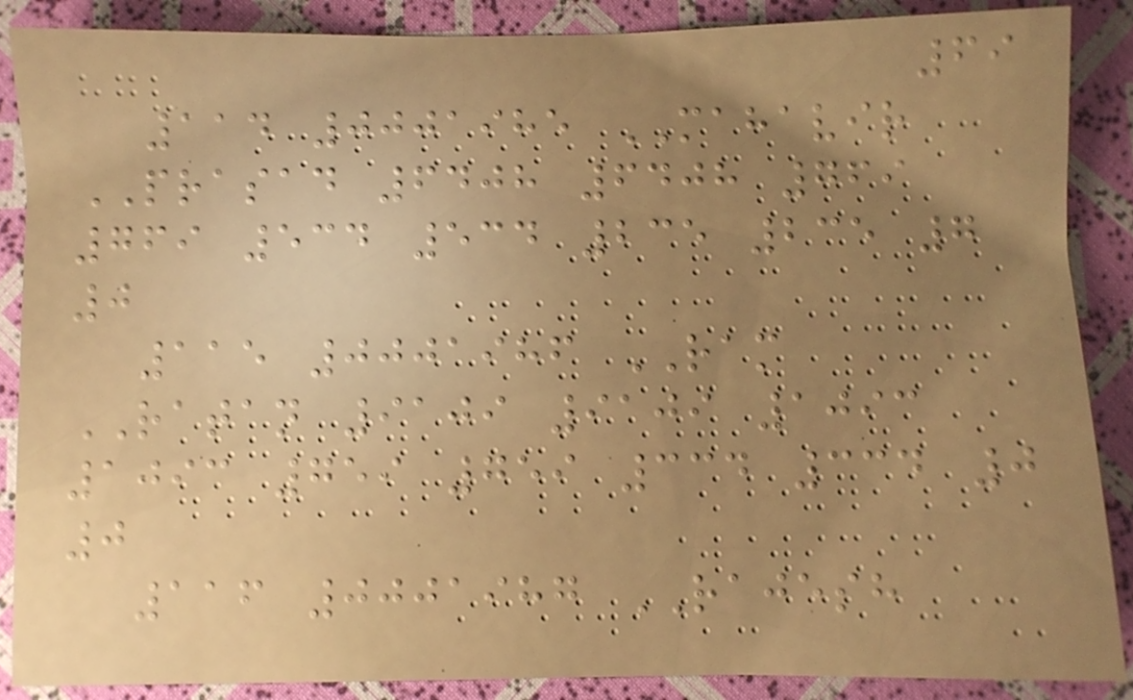69
114 0001985 MAHAVIR
PRASAD 6408 6408 769
769 534 534 235 235 7
0
115 0001986 RAM
RATAN 9109 9109 1093
1093 759 759 334 334 0
0
116 0001987 RAJESH
